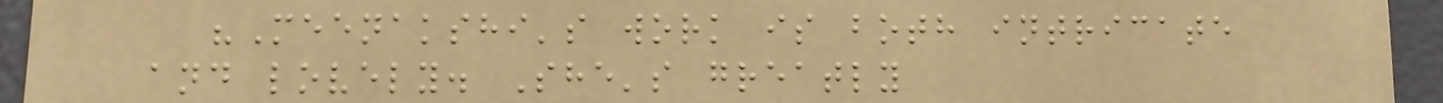"Meenakshi's work is both intricate
and lovely. She's greatly
